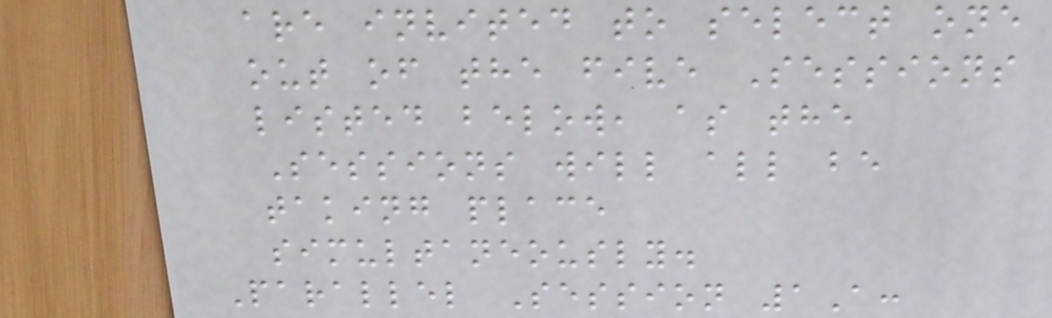are invited to select one
out of the five Sessions
listed below, as the
Sessions will all be
taking place
simultaneously.
Parallel Session 1A:
